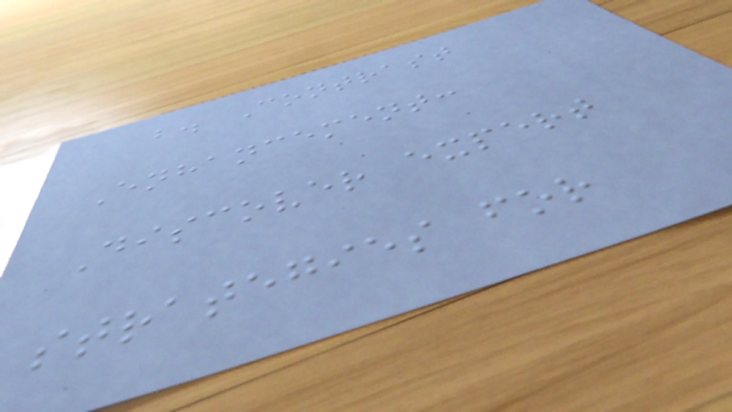b. Contrast
Enhancement:
Discover expert
strategies for
